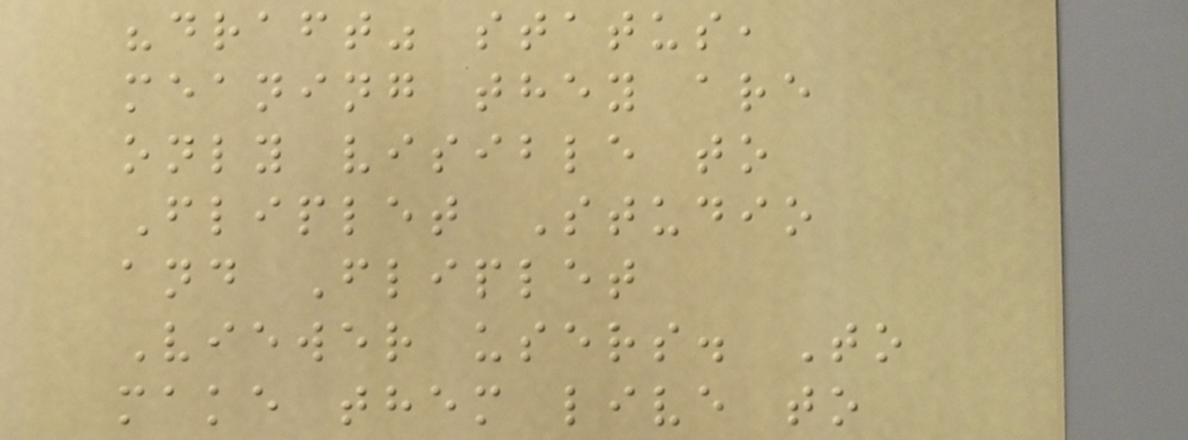"draft" status,
meaning they are
only visible to
Fliplet Studio
and Fliplet
Viewer users. To
make them live to
